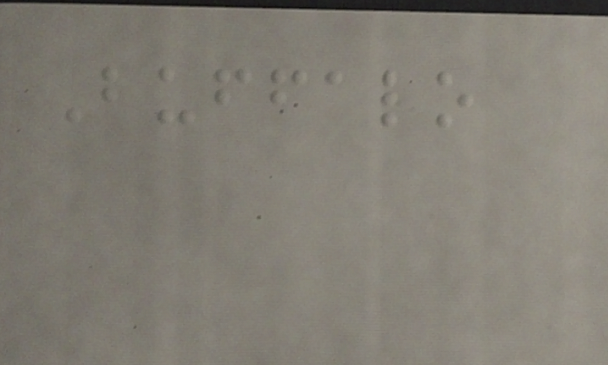Buffalo
